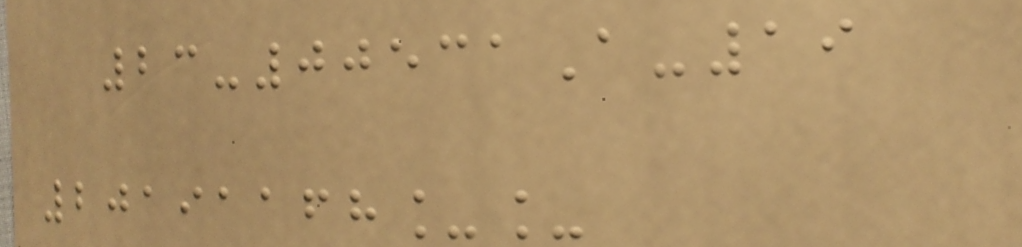23-00531A-19
20191168__
